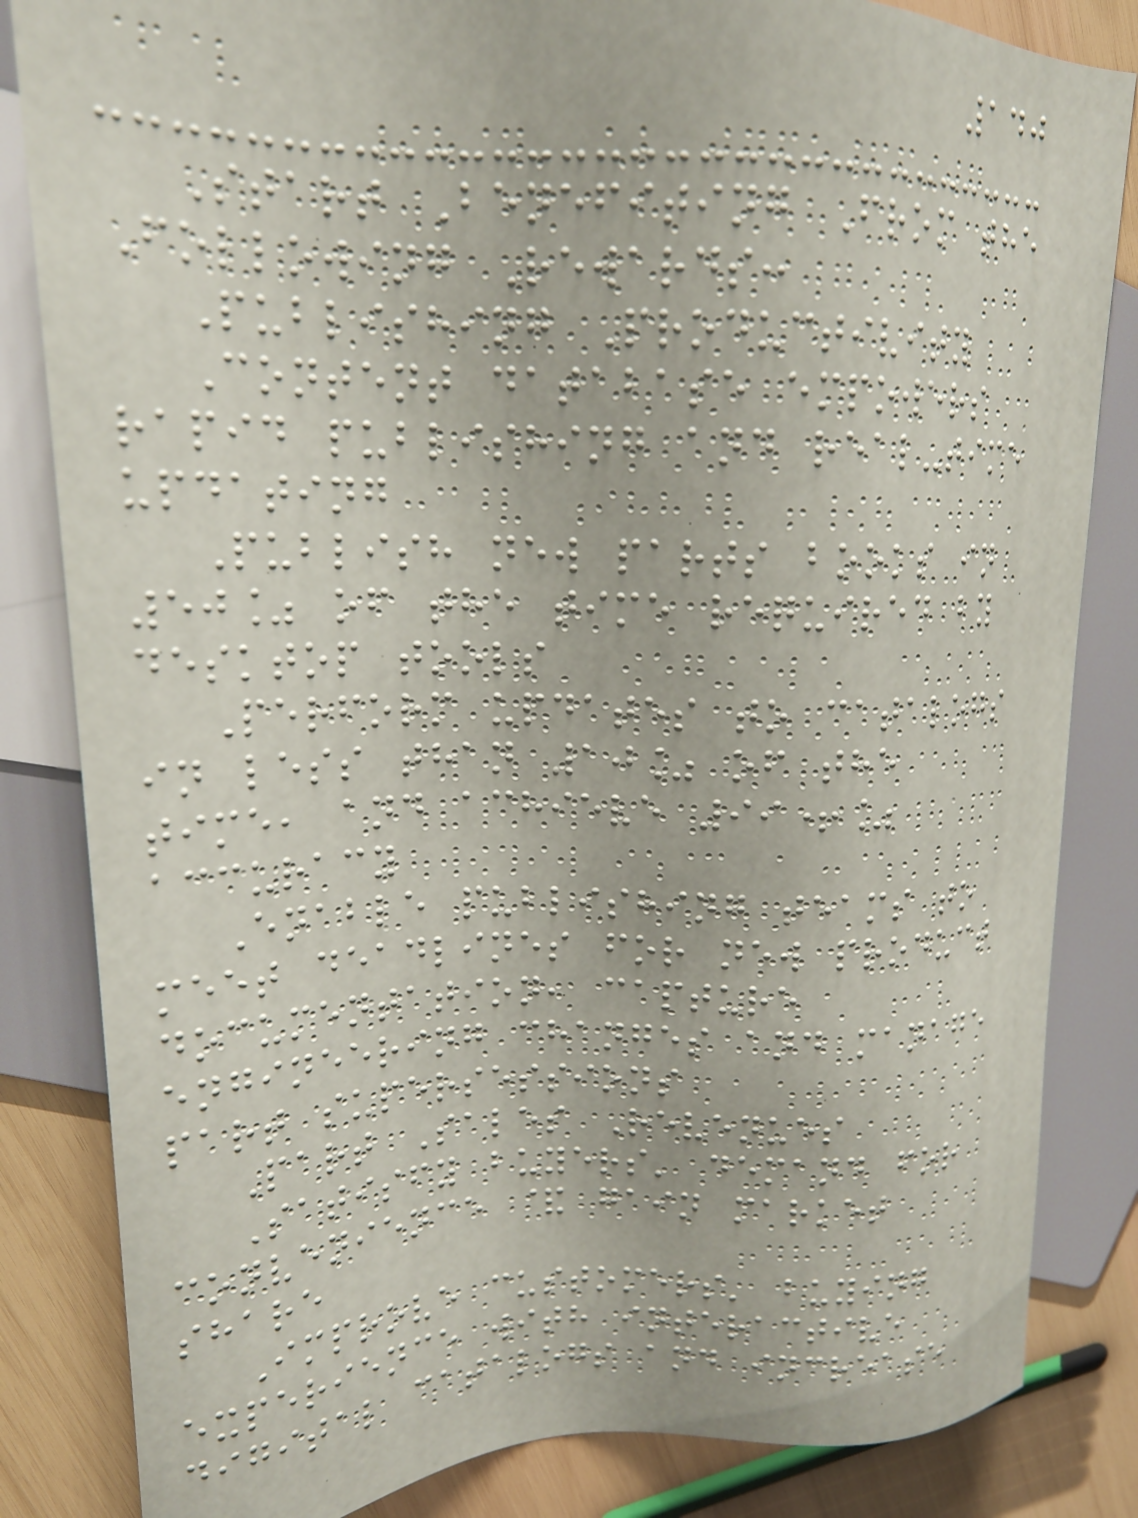140
Start Benefiting From the
Following Rewards:
Publishing Productivity
Content database empowers
rapid publishing and real-time
updating
Publish new parts books in
50% of the time required by
desktop tools
Perform updates to catalogs
in less than 10% of the
time, and achieve 99+%
accuracy
Enable publishing teams to
meet deadlines for new product
documentation, capture
engineering changes and manage
part supersessions
Part Sales Revenues
Satisfy buyers' demand for
convenience & gain market
share
Improve customers' buying
experience with interactive
digital catalogs and increase
